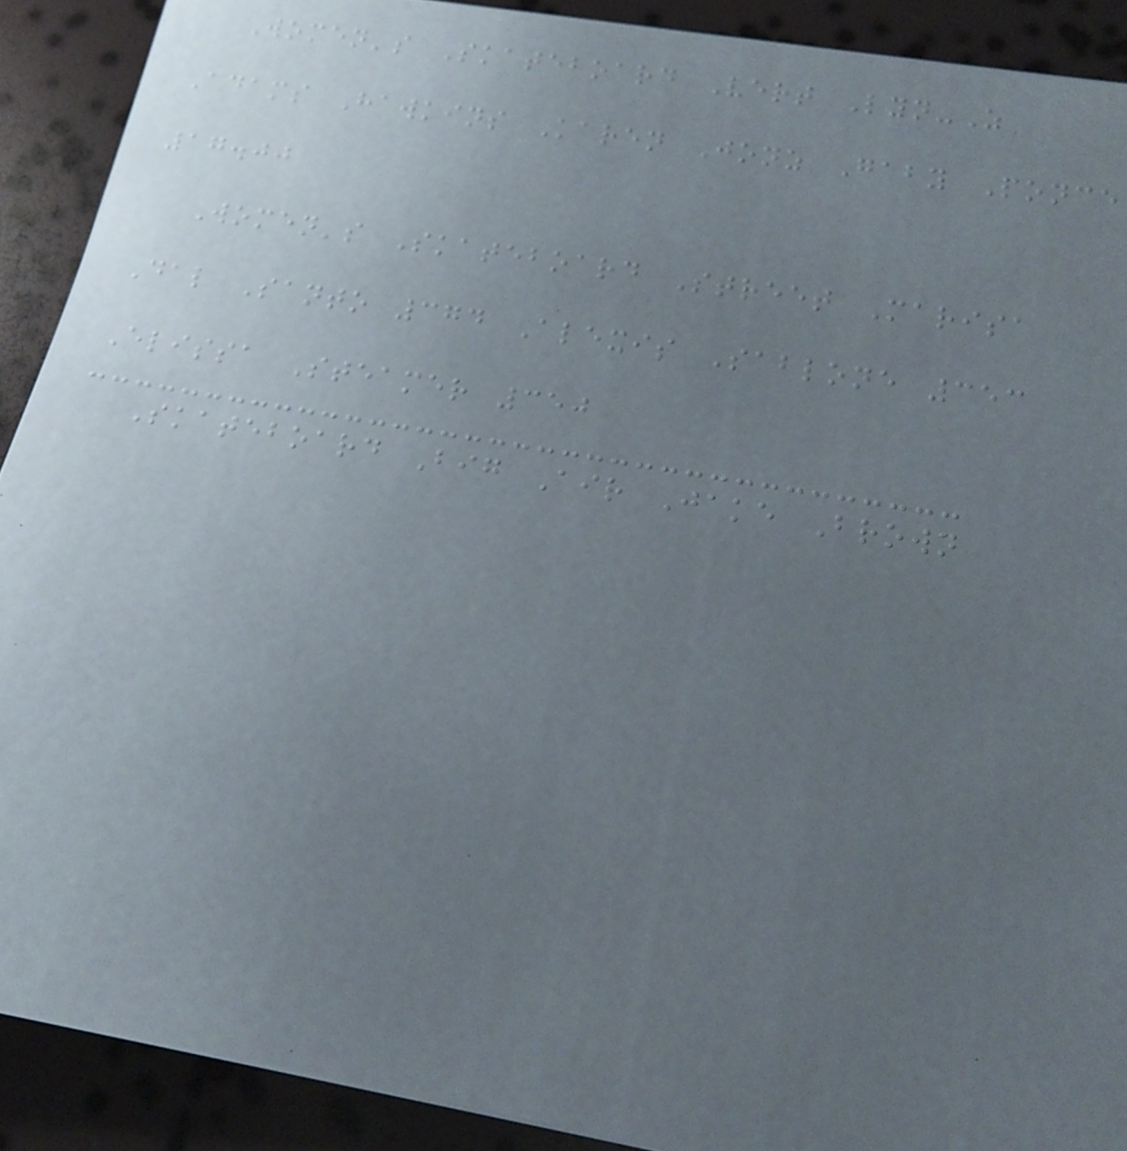Women's Skateboard Vert Lyn-Z
Adams Hawkins Karen Jonz Gaby Ponce
17.00
Women's Skateboard Street Marisa
Dal Santo 374 Alexis Sablone 353
Elissa Steamer 350
Skateboard Big Air Jake Brown
